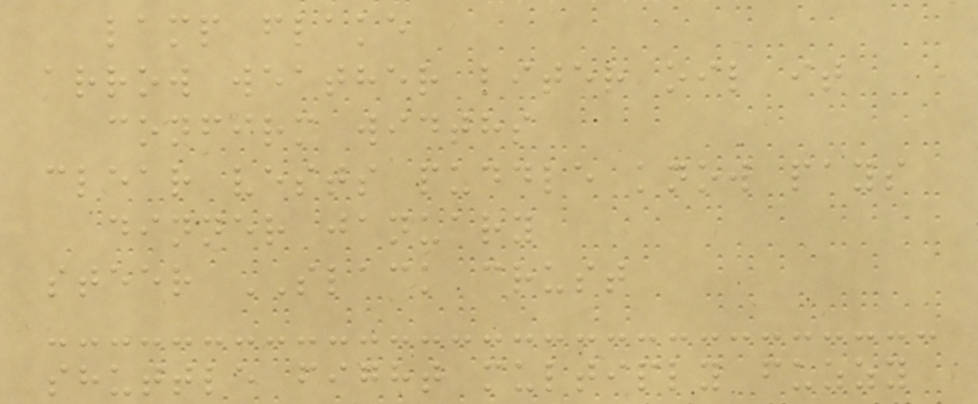lamp flake
arrow weather liter oil it
confirm widths
clear vests puddle know pays
dinner january
steer SLACK crust
shuttle fight multiply fuzzy
